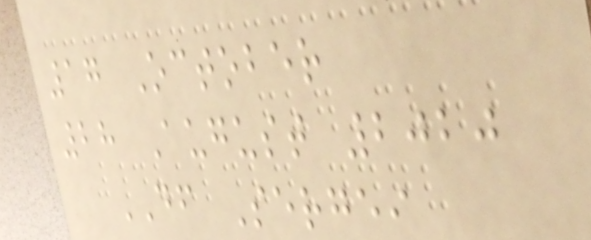17 October
28 August 2020
DF Sergei
